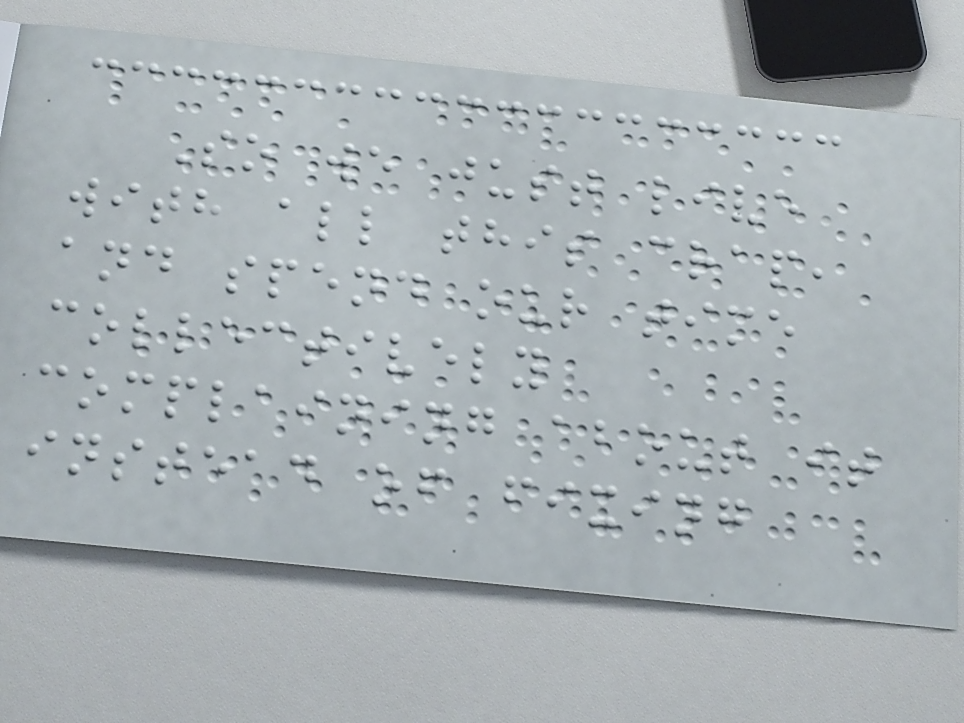So we just live
with all this crap,
and spend our time
collectively
complaining about it
instead of fixing
